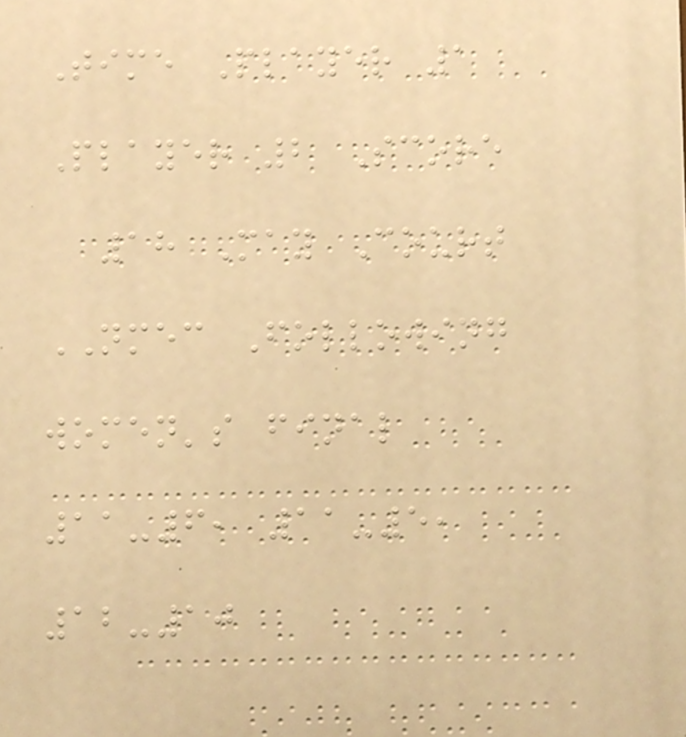Time Player 1
Player 2 Score
18 May Court
NMEC Following
women's final
11-6, 11-5,
12-10
